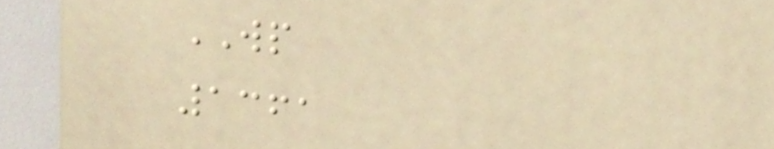WP
1361
